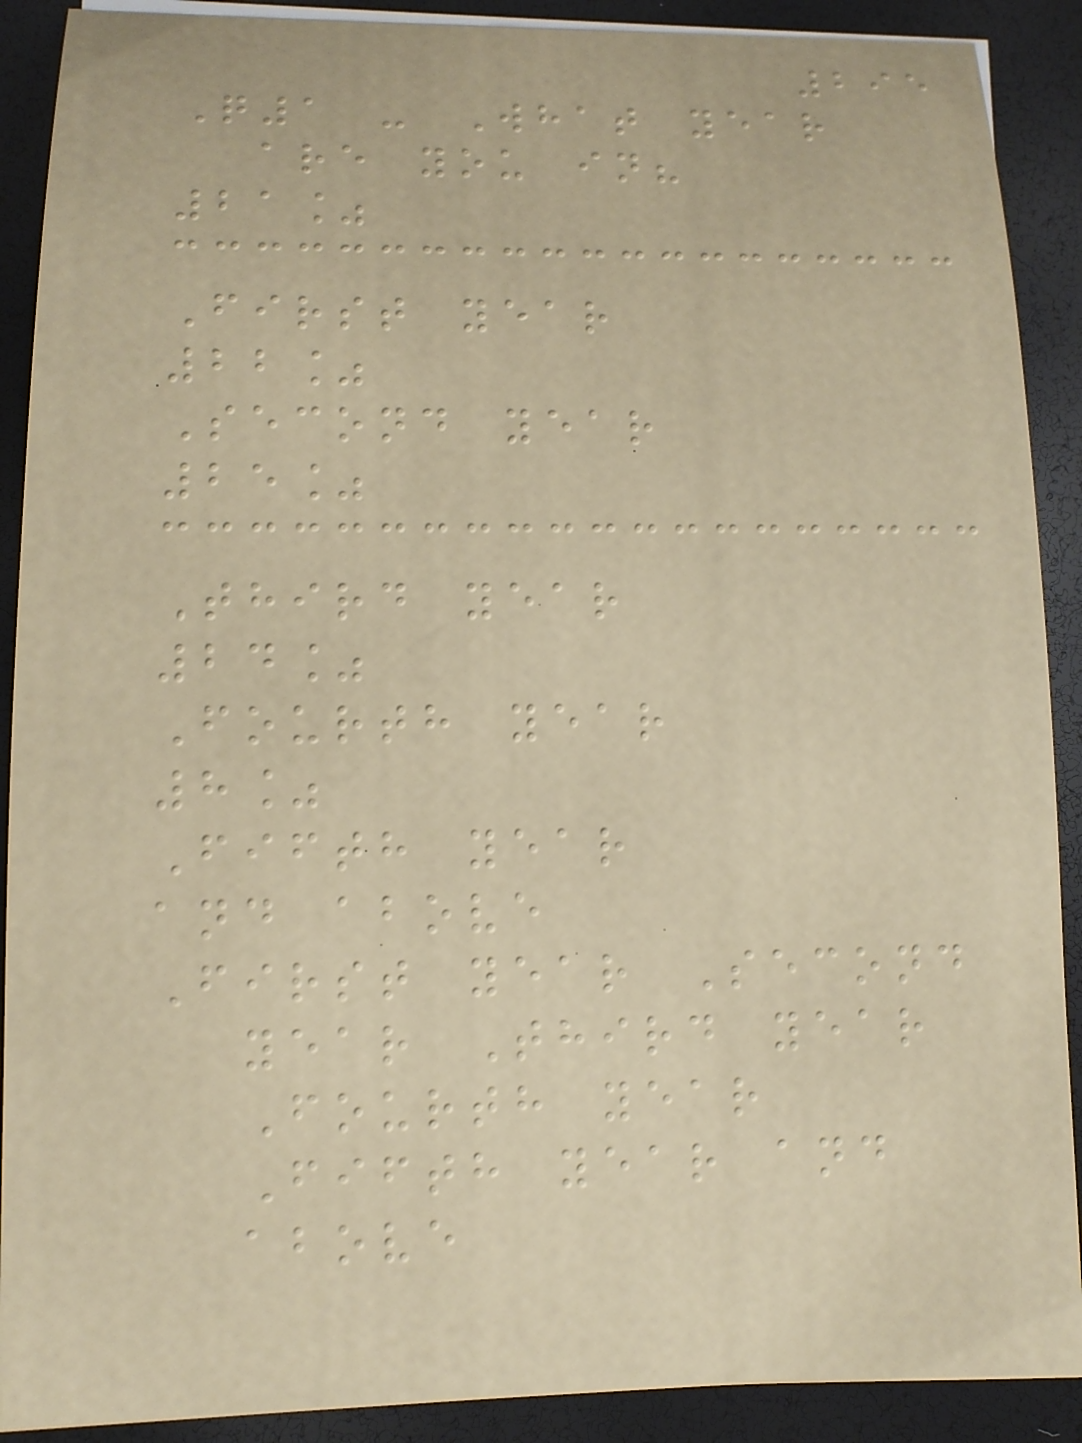295
Q1 - What year
are you in?
21%
First year
22%
Second year
25%
Third year
24%
Fourth year
8%
Fifth year
and above
First year Second
year Third year
Fourth year
Fifth year and
above
